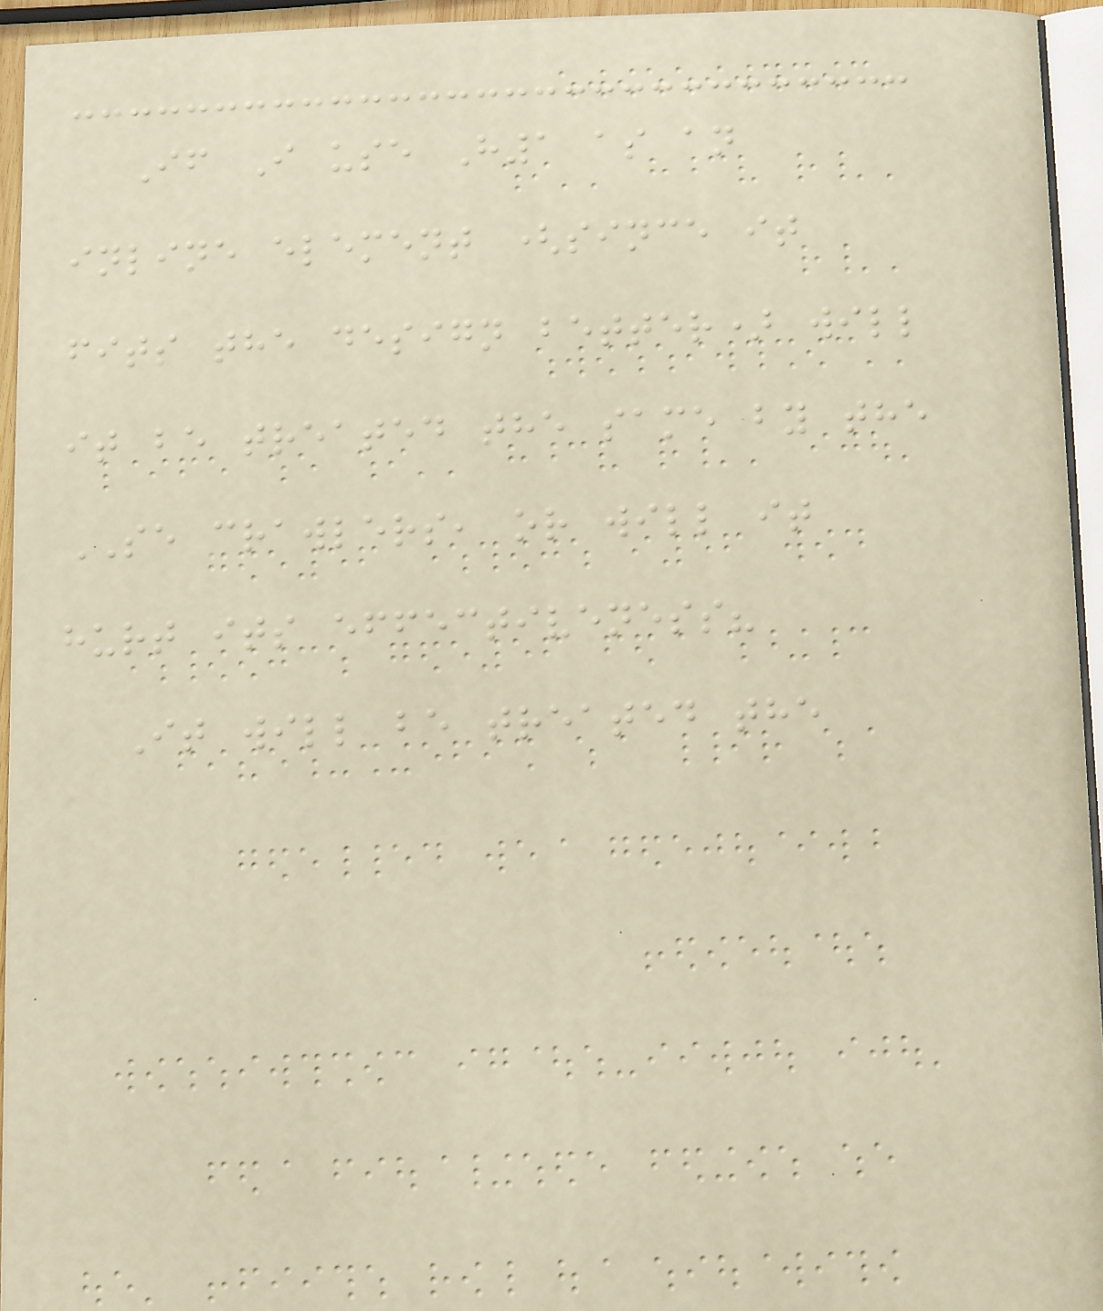If I use H1 as an
inline element (since it
fits the design better) will
it be treated the same by the
SE crawlers, or will it
hurt its effectiveness?
It will be treated the
